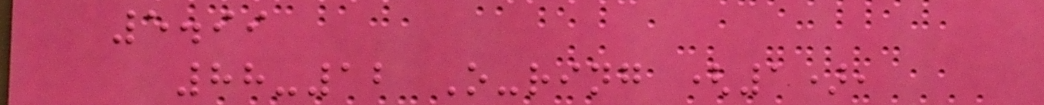5.99
88-12 O-ring (1),
